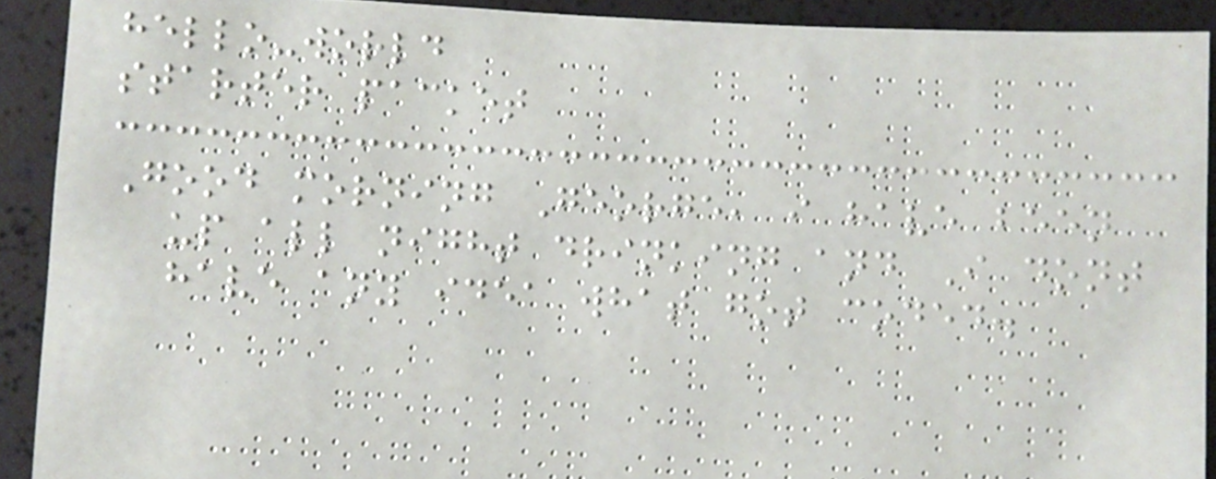hello-world
starter packet
Good morning George, i have been
up all night drinking and I dont
have any idea what got coded.
